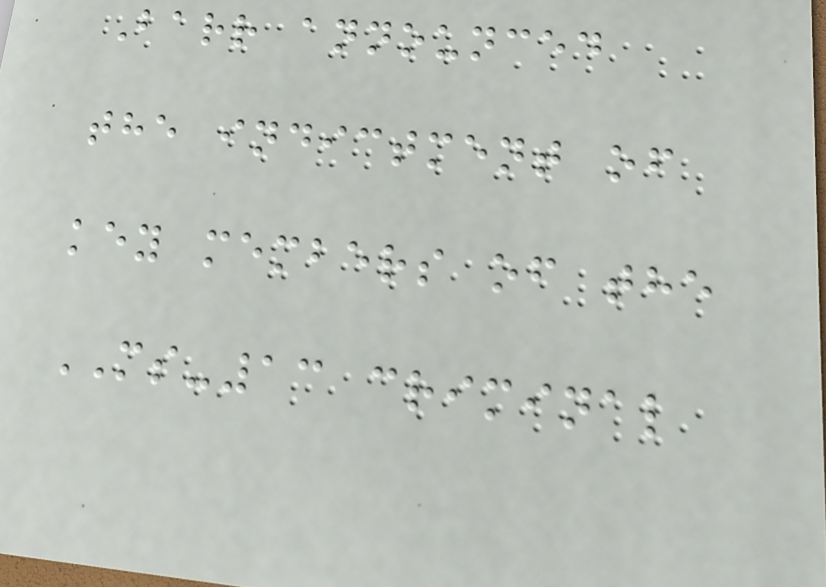Barr announced
the indictment of
key members of the
MS-13 criminal
